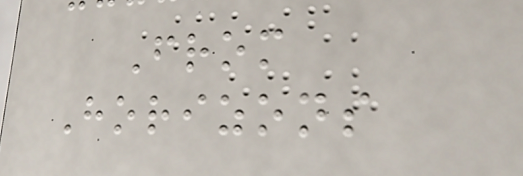From
Horizons
